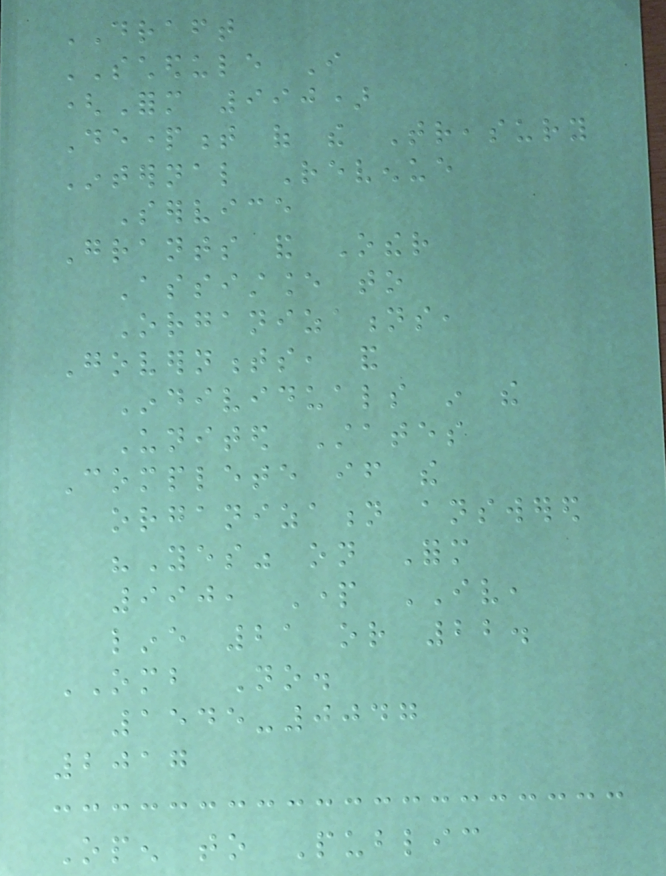DRAFT
SCHEDULE I
(Form 990)
Department of the Treasury
Internal Revenue
Service
Grants and Other
Assistance to
Organizations,
Governments, and
Individuals in the
United States
Complete if the
organization answered
"Yes" on Form
990, Part IV,
line 21 or 22.
OMB No.
1545-0047
2017
Open to Public
